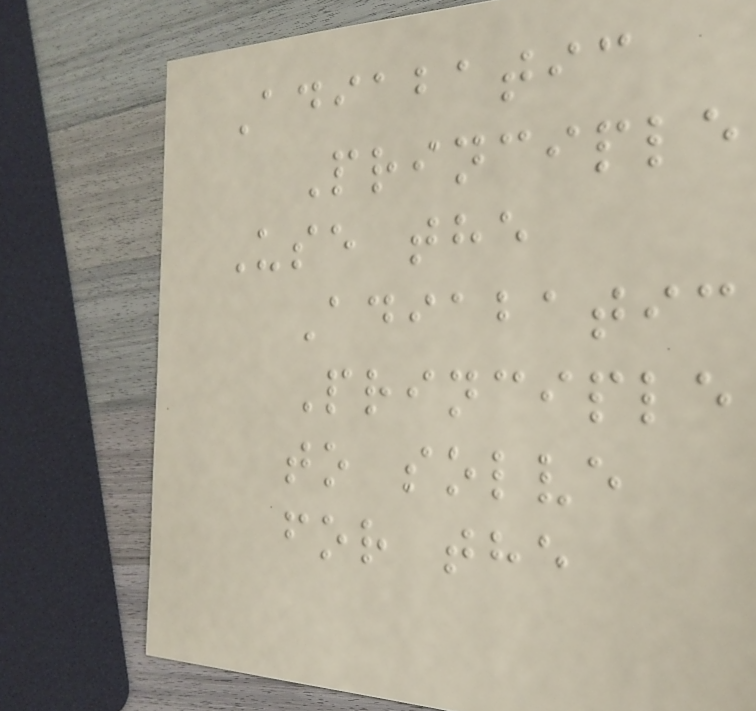Adiabatic
Principle
Use the
Adiabatic
Principle
to solve
for the
